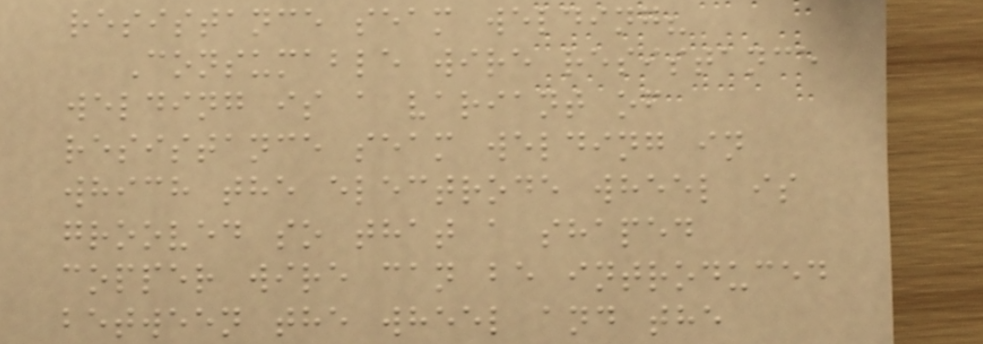resistance seam welding?
Consumable wire resistance
welding is a variant of
resistance seam welding in
which the electrode wheel is
grooved so that a shaped
copper wire can be introduced
between the wheel and the
